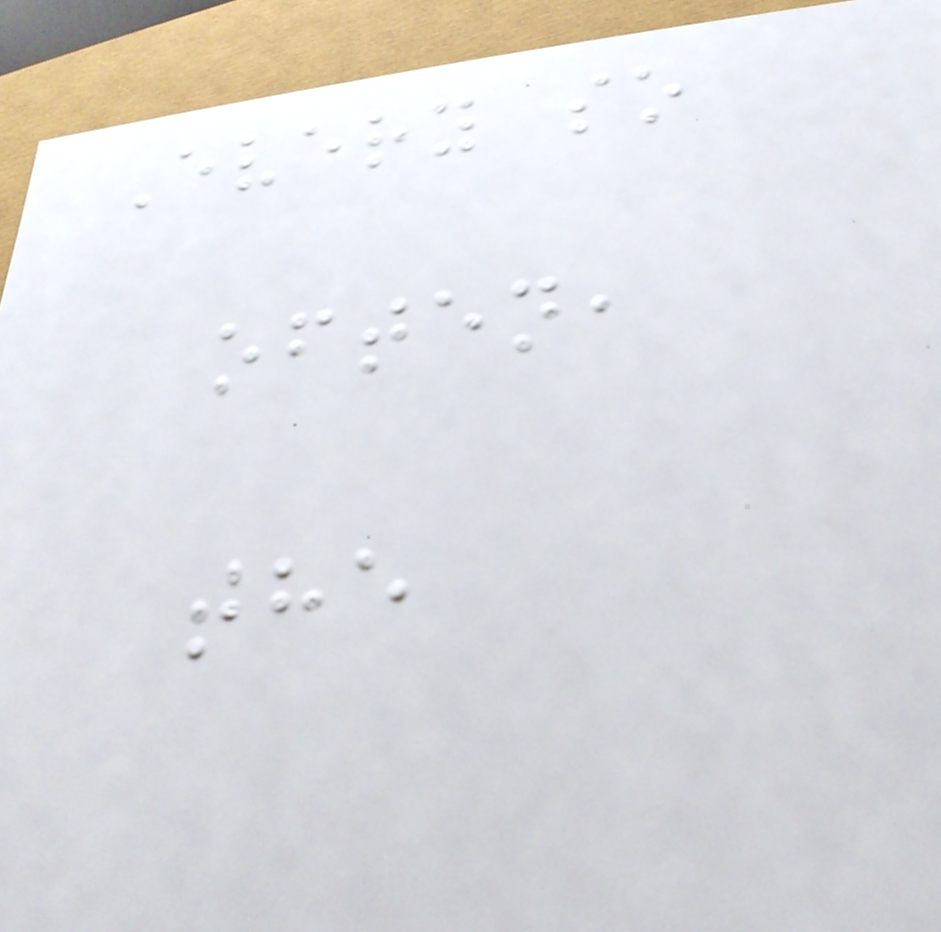Every so
often,
the
